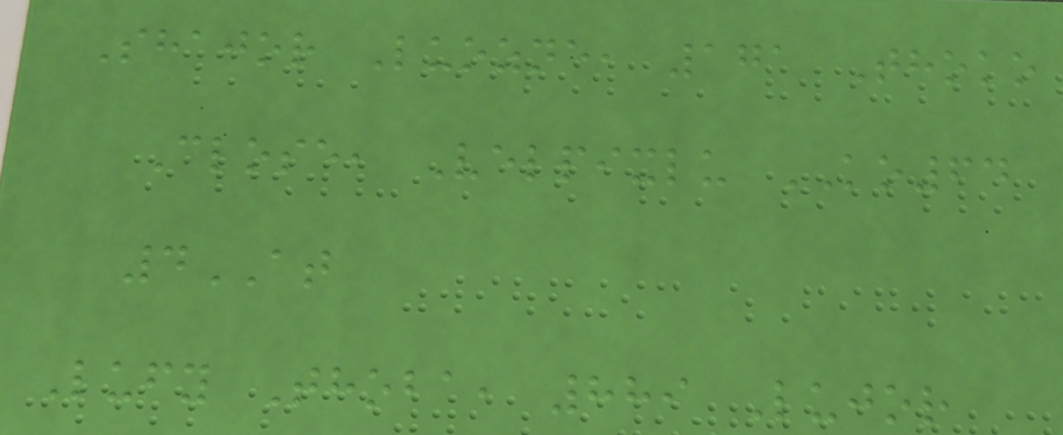Shajor Luozne, 171 Thoko
Close, Velpixlu KO64
4AT
Lufy Thoba, 889 Lujor
